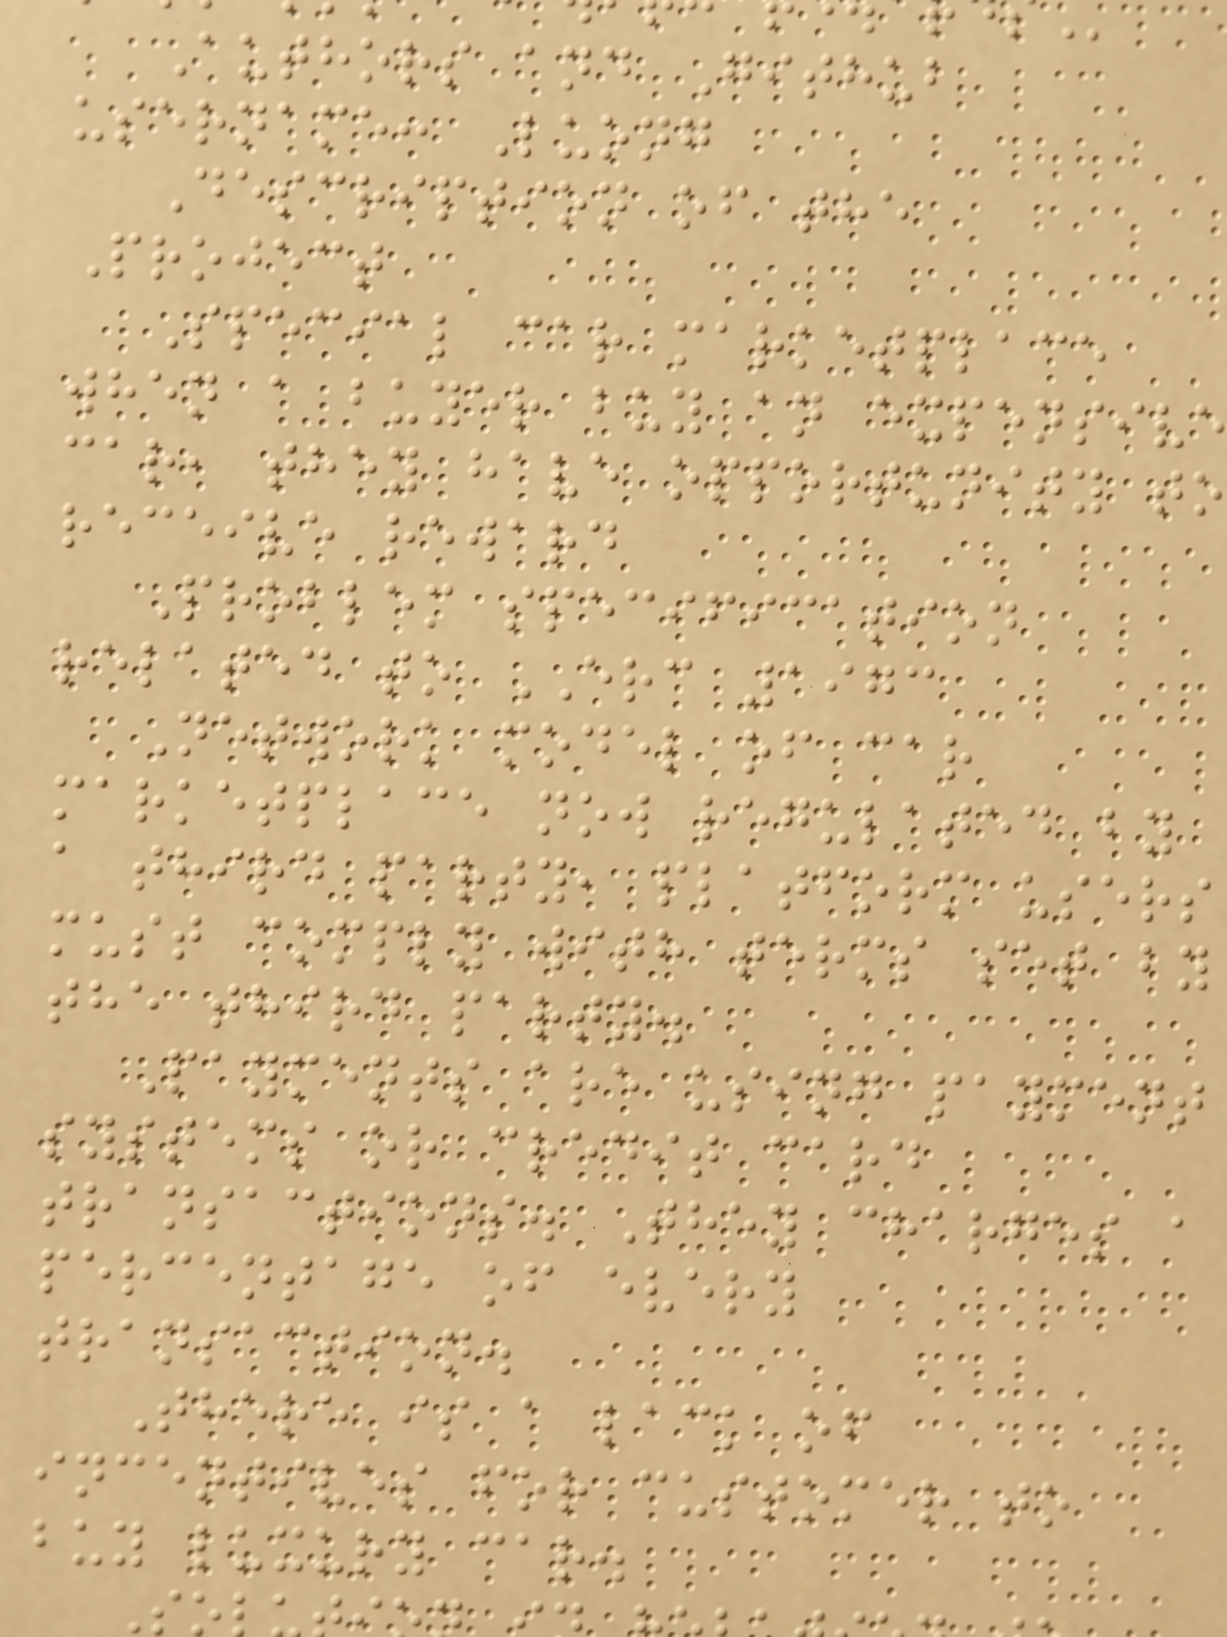Authors and Github
username: Luong
Description of the
Project
Special car marketplace
when a buyer buy an expensive
car, they have opportunity to
receive reward
Problem specification
related to ERC 1973
Network model of car
marketplace now regulated by
a third party, platform users
must comply with terms set by
the third party.
Payments are using payment
systems or credit card
transactions. They charges a
percentage of every
transaction.
There is a lack of
incentives for customer to
buy luxury car.
